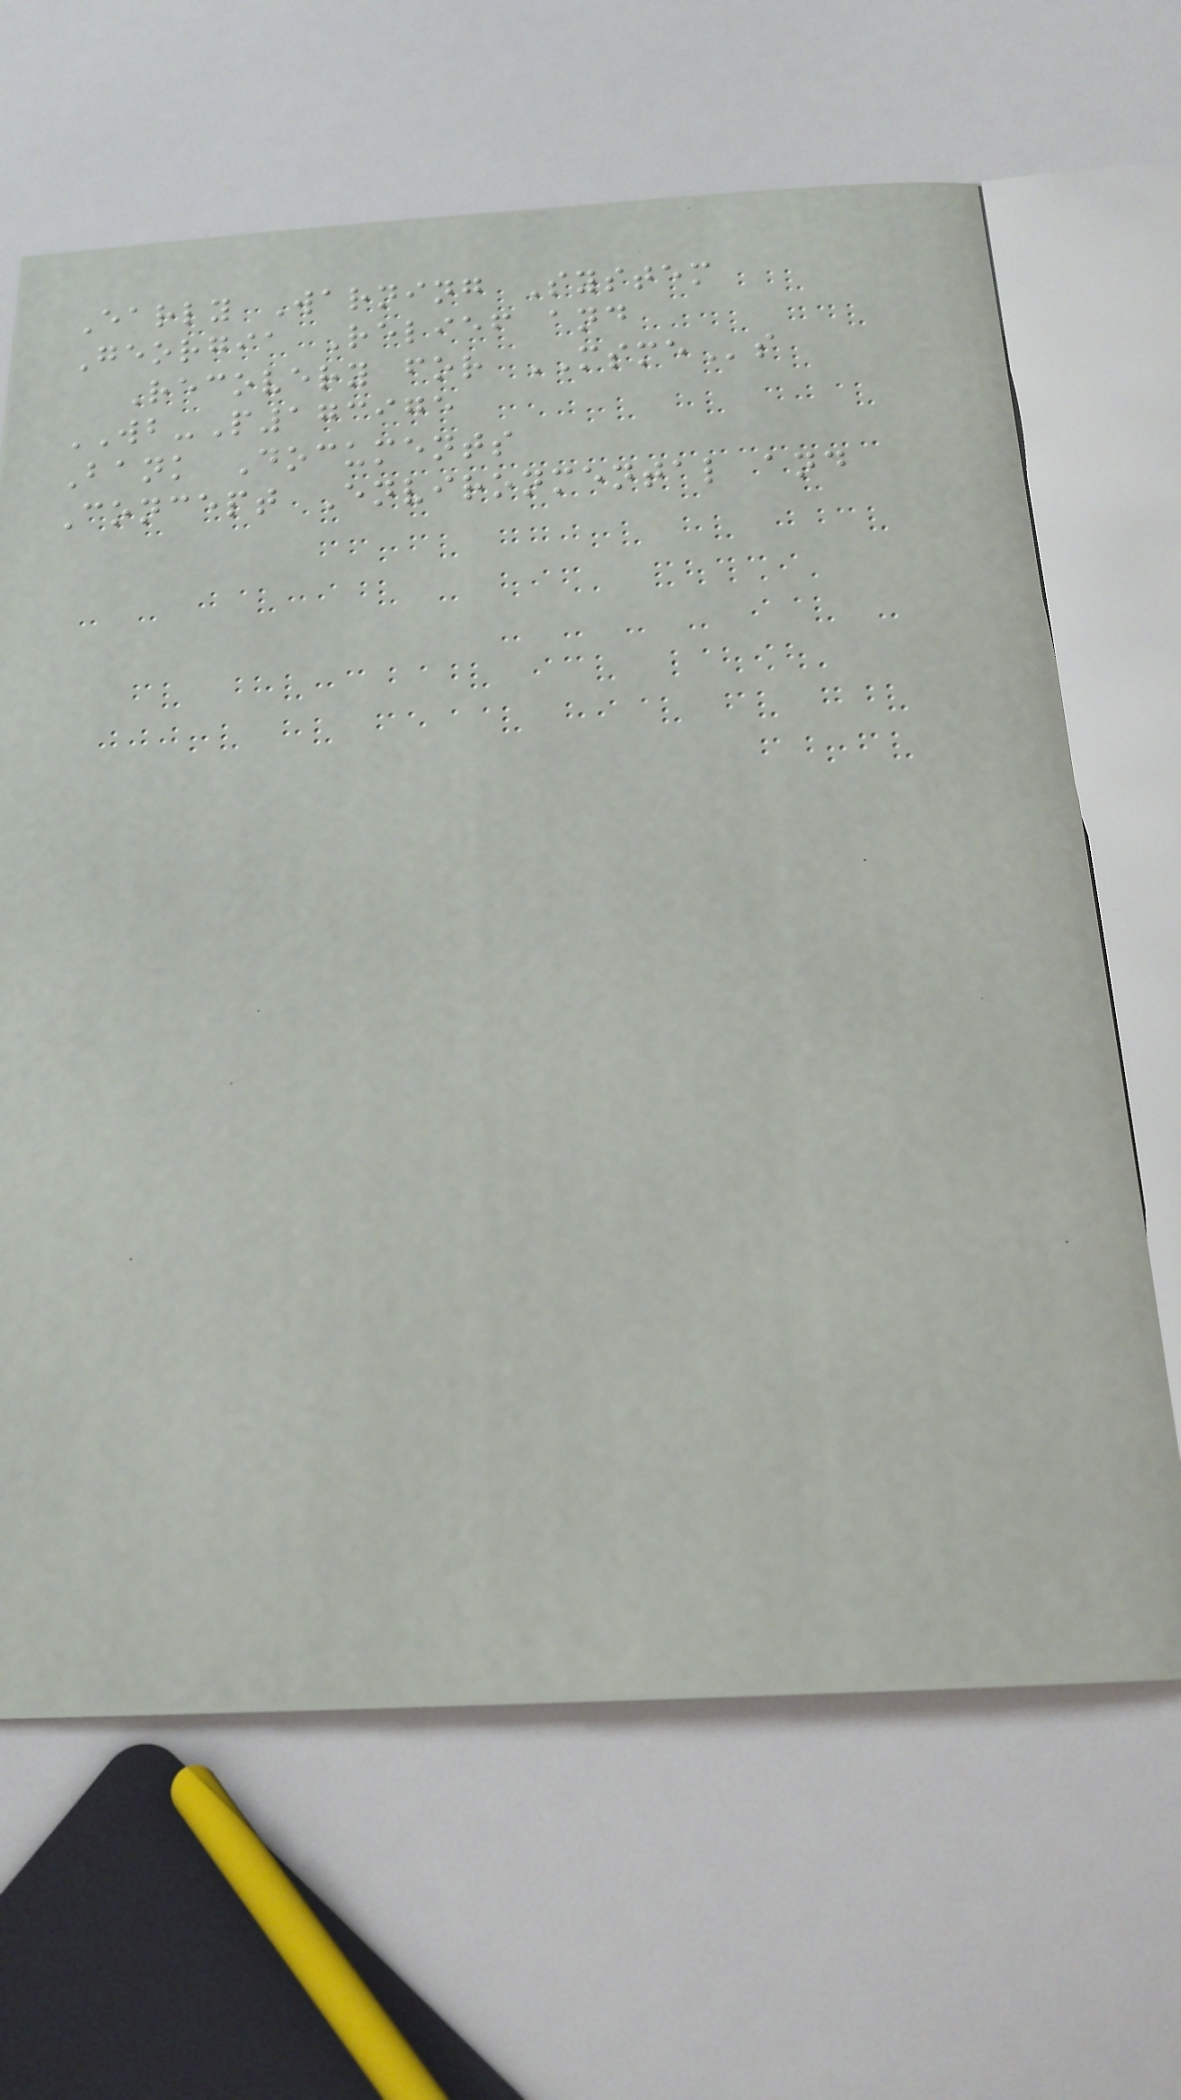Early Warning System
Georgia Relief and
Recovery for MSMEs
WB-P173975
Bank Documents
Concept Environmental and
